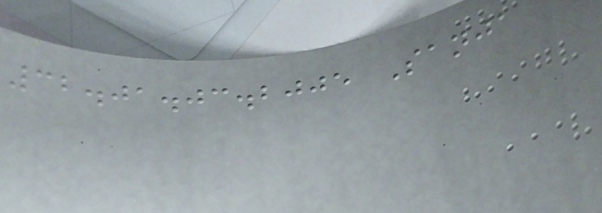32.01.03.2005 Sanja
